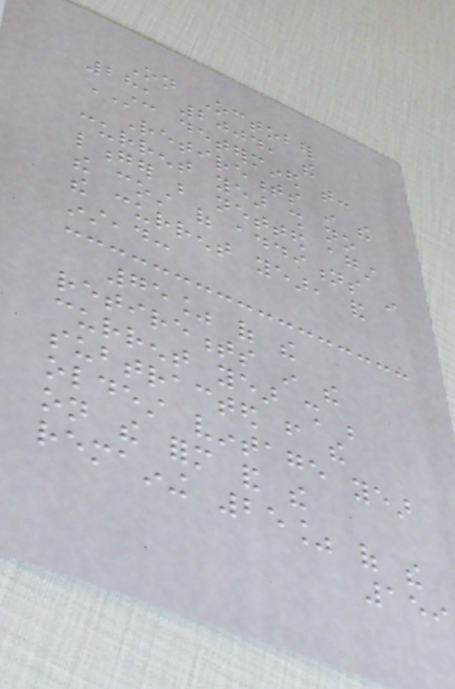On October
28, 2004, the
STC determined that:
Retirements in the
current year shall no
longer be netted against
the cost of additions in
the current year, and
instead:
75% of the
retirements in the
current year shall be
subtracted from the
oldest vintage year
on the form and the
remaining 25% of the
159
